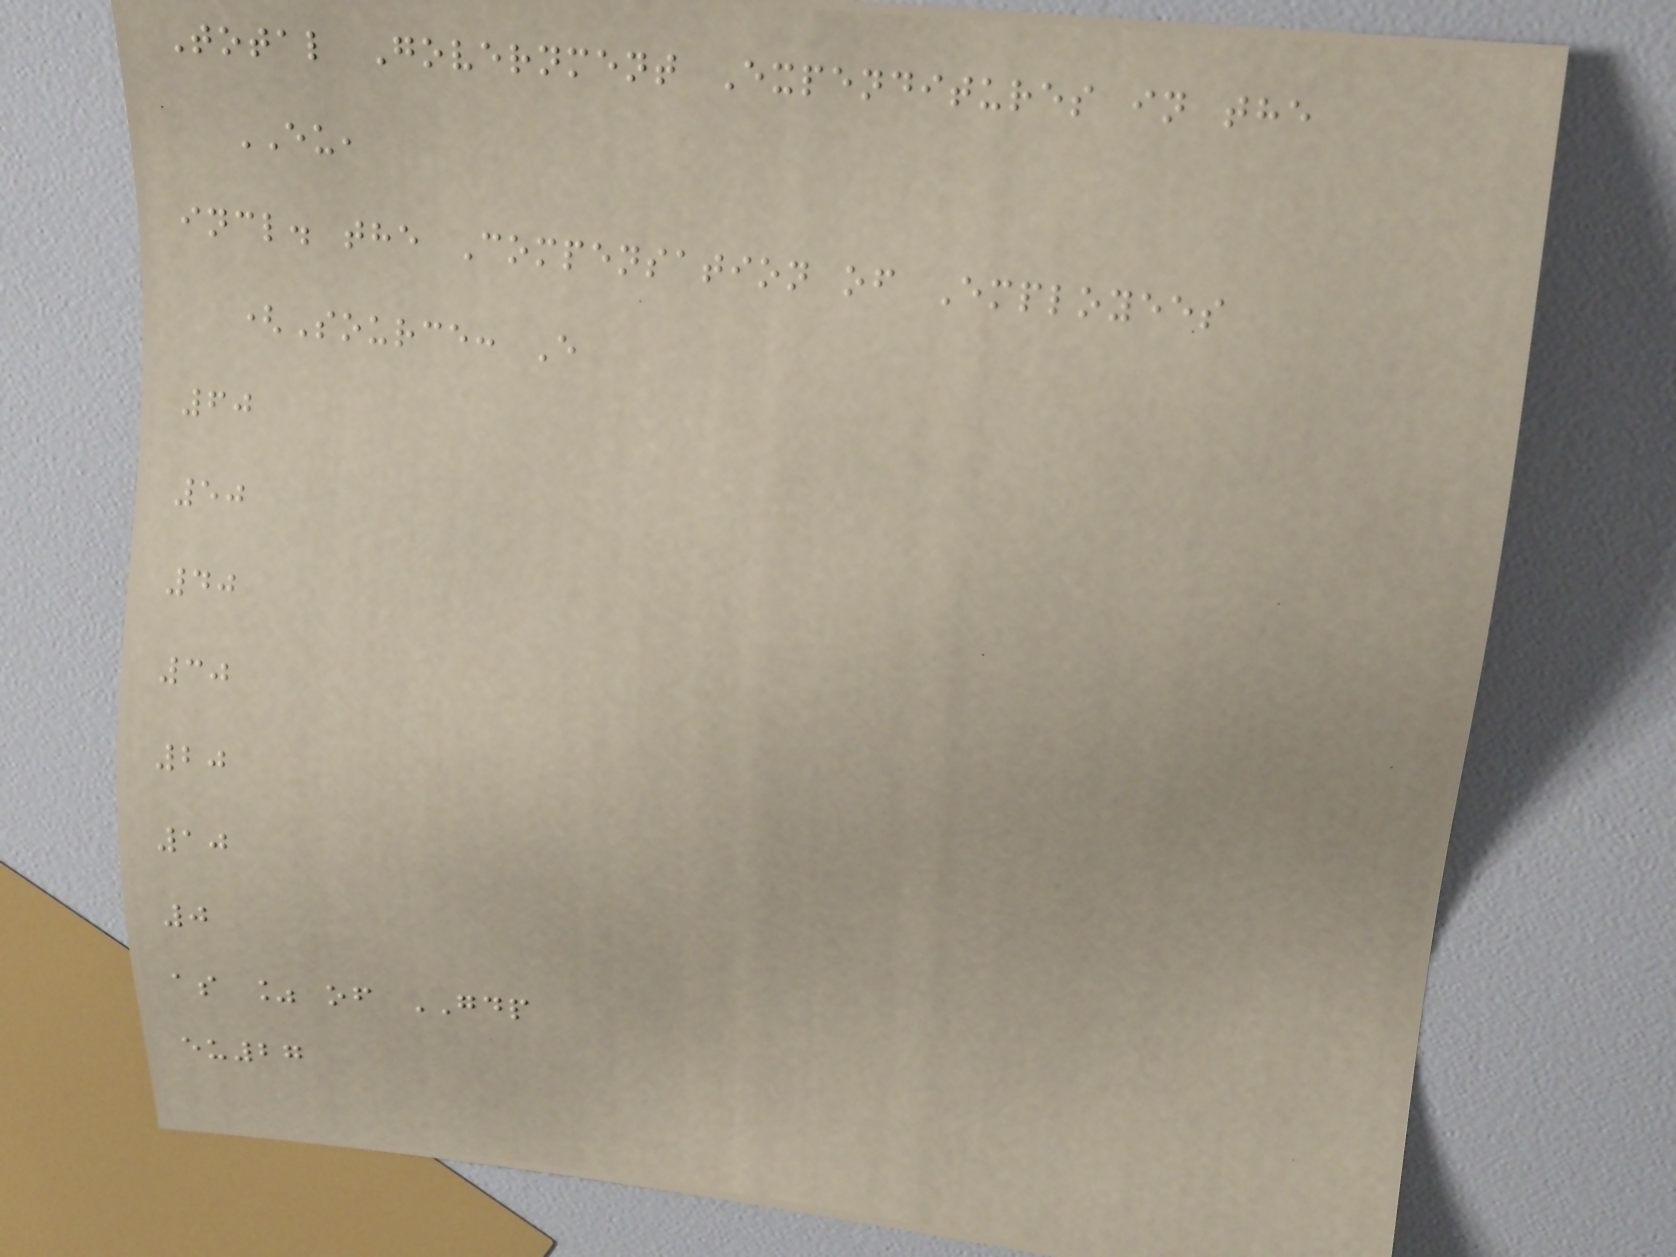Total Government Expenditures in the
EU,
incl. the Compensation of Employees
(Source: E
60
50
40
30
20
10
0
as % of GDP
eu27
